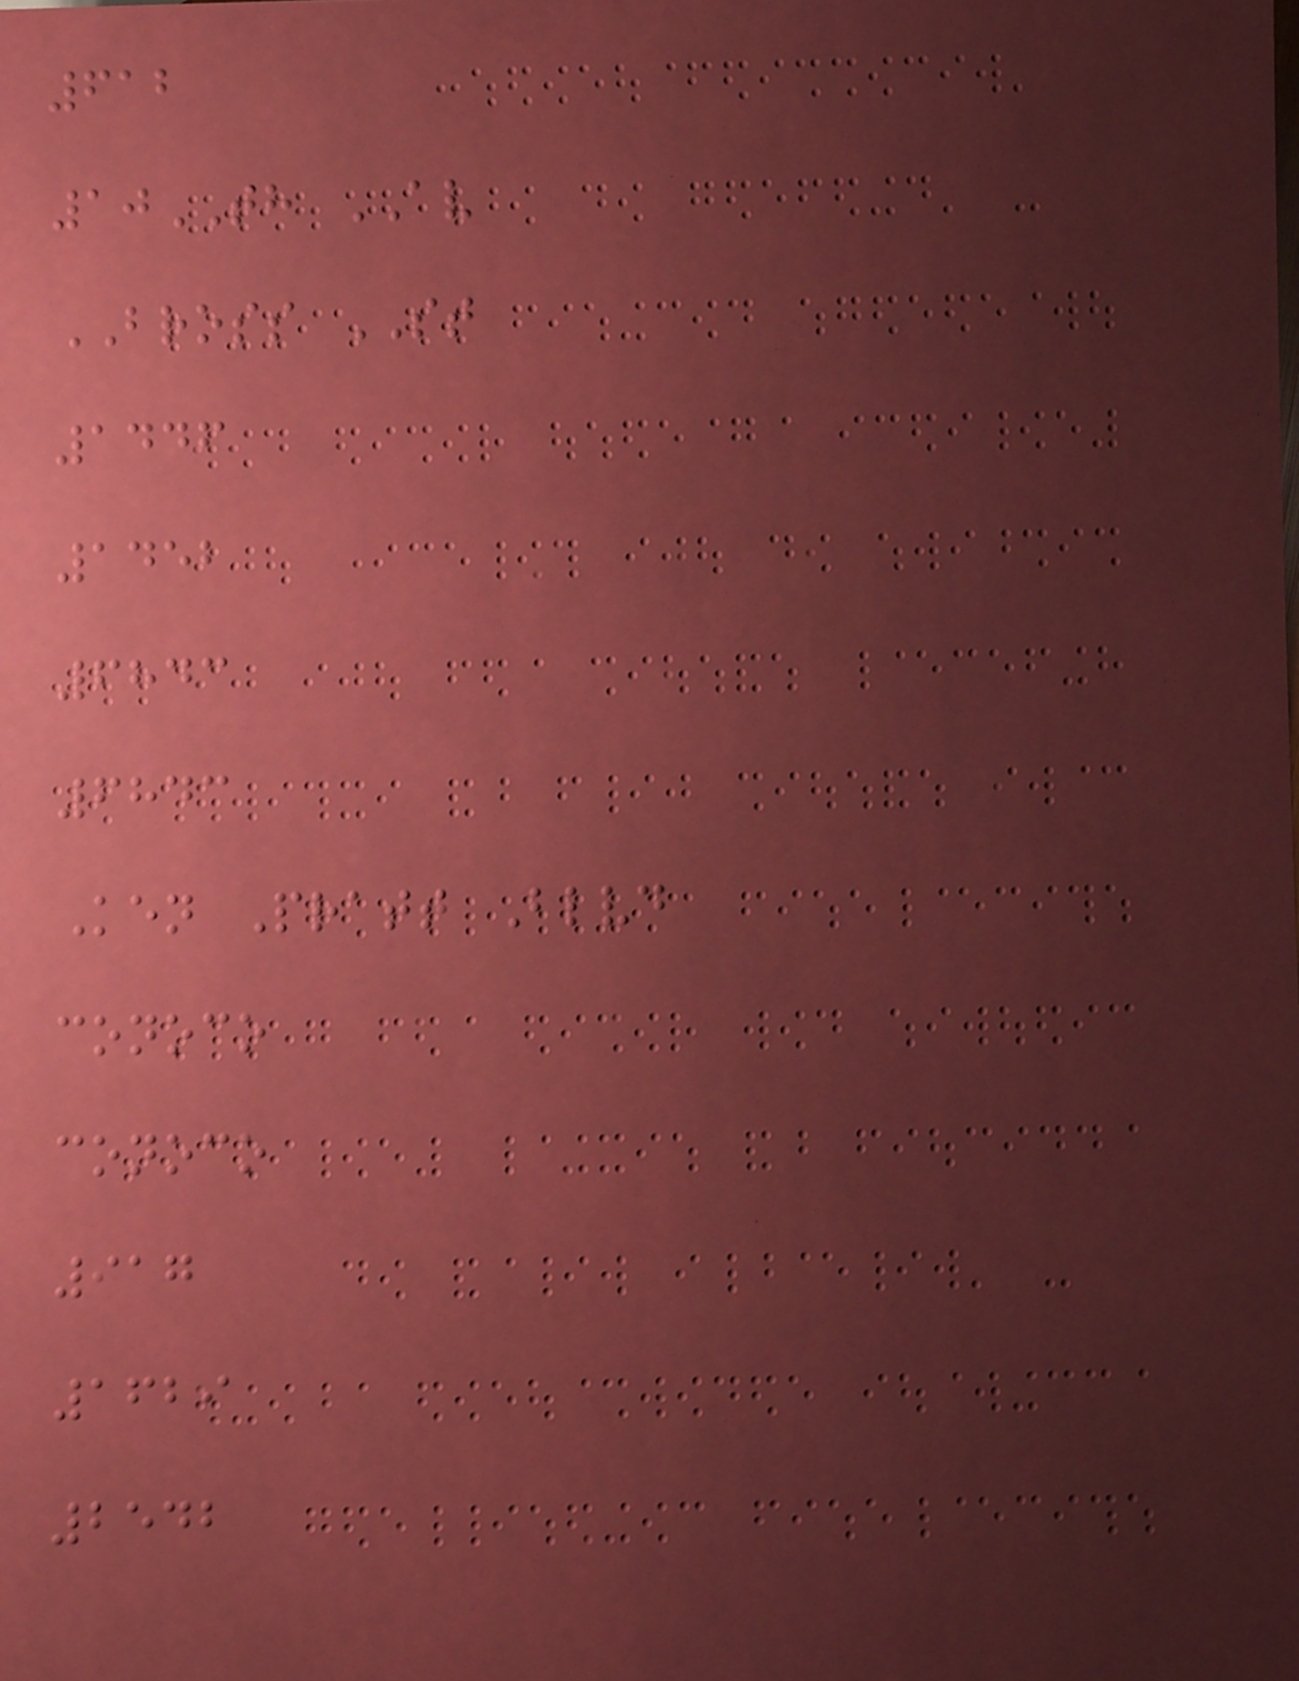612
10TH AV
BROSS ST
1446
1452
6843
6843
Ken Pratt Blvd
conoco
conoco
917
1629
2542
